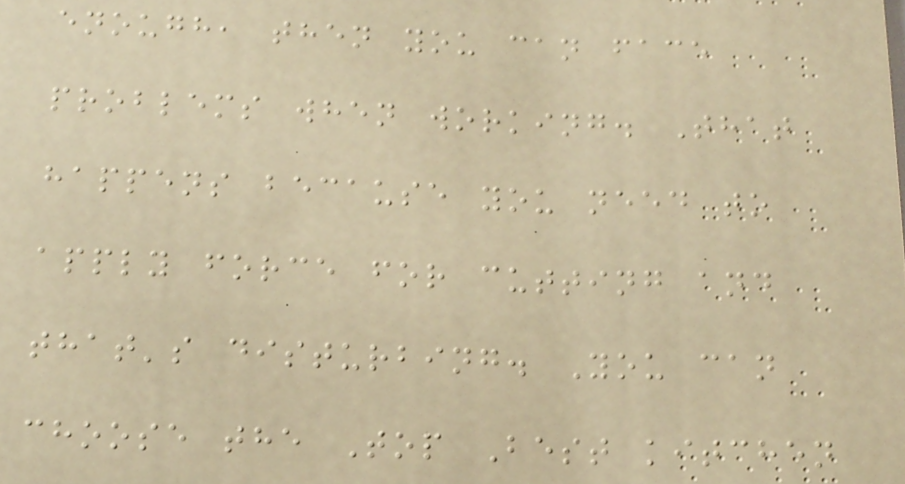enough, then you can face
problems when working. That
happens because you need to
apply force for cutting and
that's disturbing. You can
choose the Top Best kitchen
